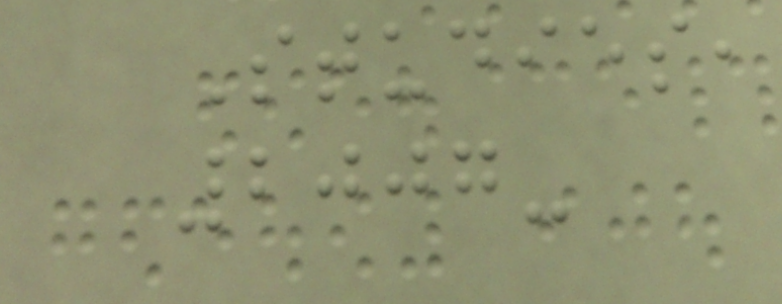Studies,
2007-
